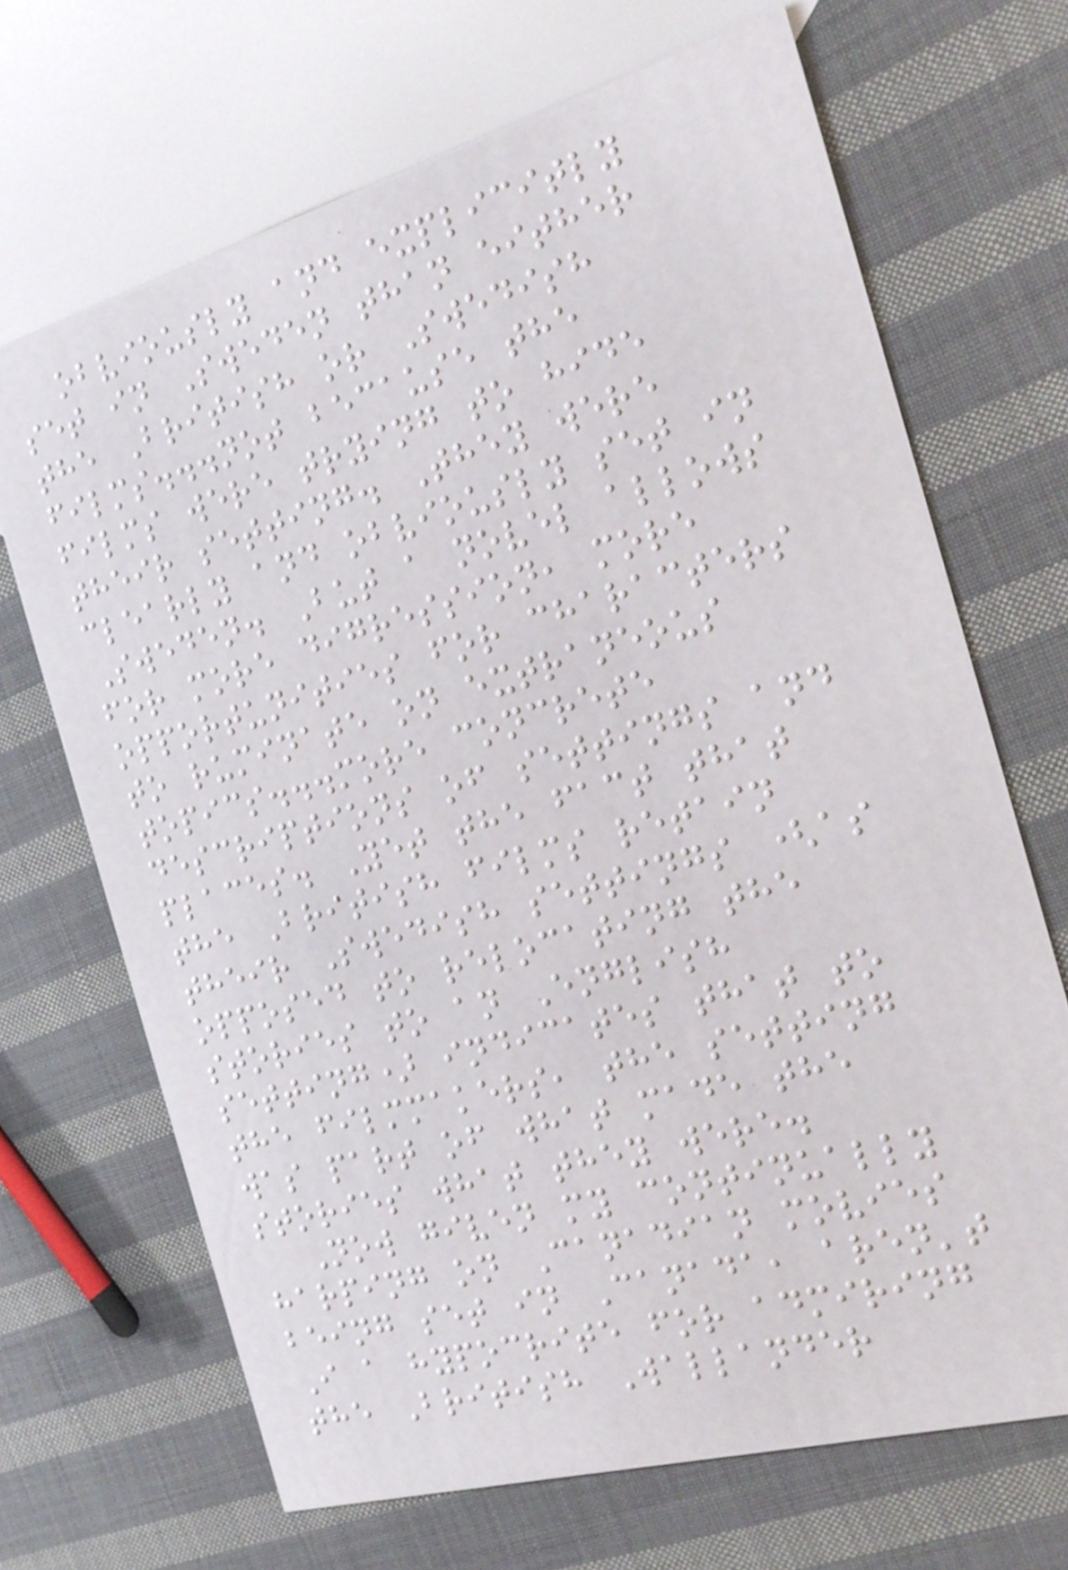obviously and explicitly
set in Sweden than either
the British or Swedish
films...not because the
films were trying to hide
their setting. They were
clearly and obviously set in
Sweden. But a novel allows
for more digression, more
opportunities for characters
to ruminate on extraneous
topics...more concrete
descriptions of settings and
places. Yet the fact that
the British films retain
their Swedish settings (as
opposed to relocating the
stories to an English
setting) indicates that to
the filmmakers, the setting
was part of what made the
stories what they were.
Now given my continually
harping on Canadian movies
being set in Canada, aren't
I a hypocrite for admiring
the British Wallander
